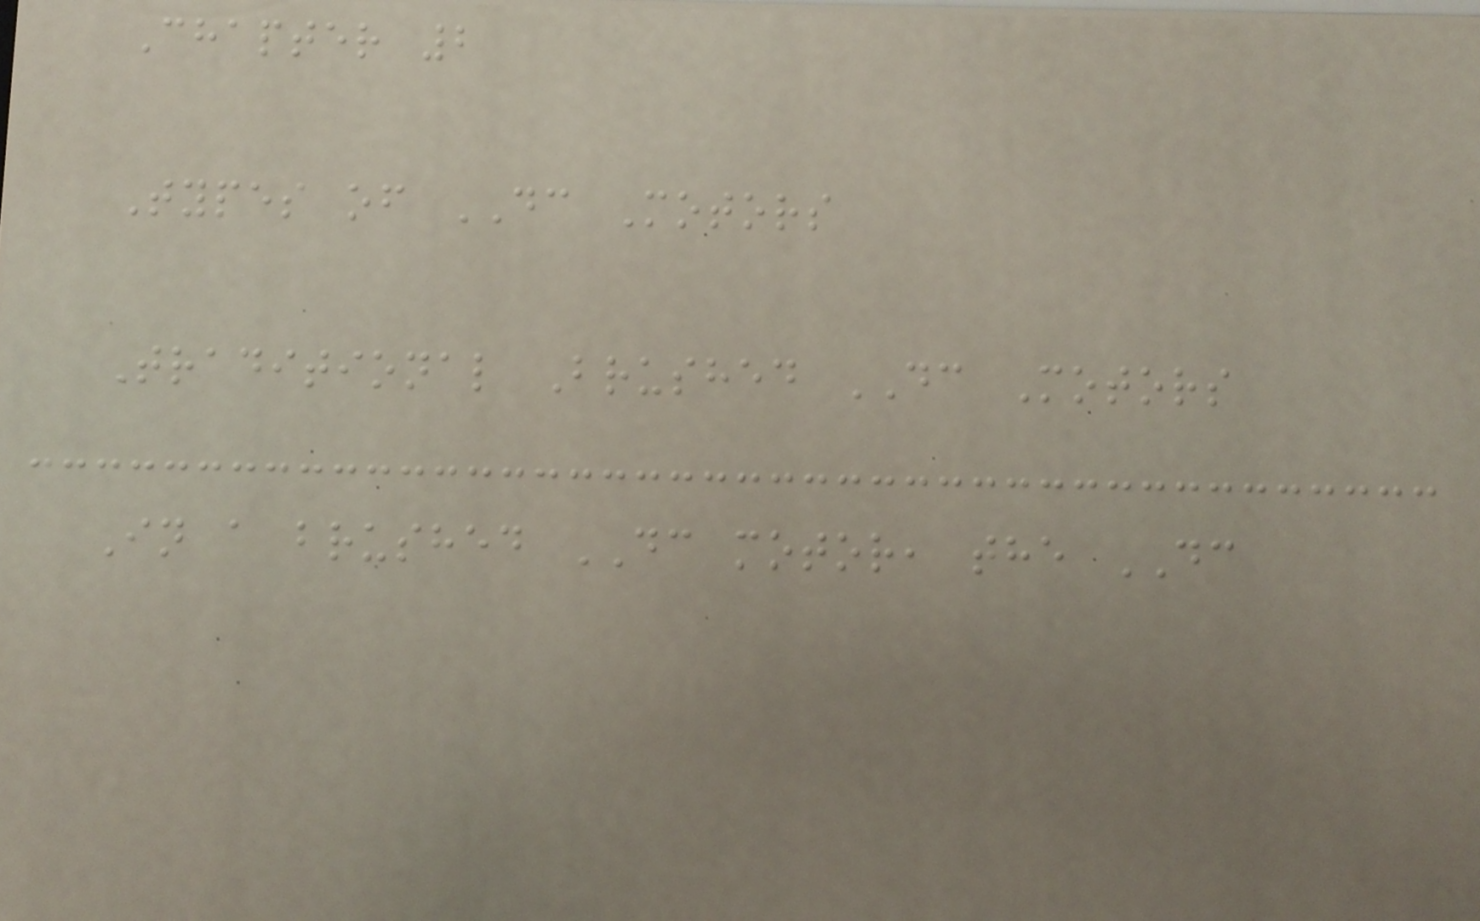Chapter 2
Types of DC Motors
Traditional Brushed DC Motors
In a brushed DC motor, the DC
